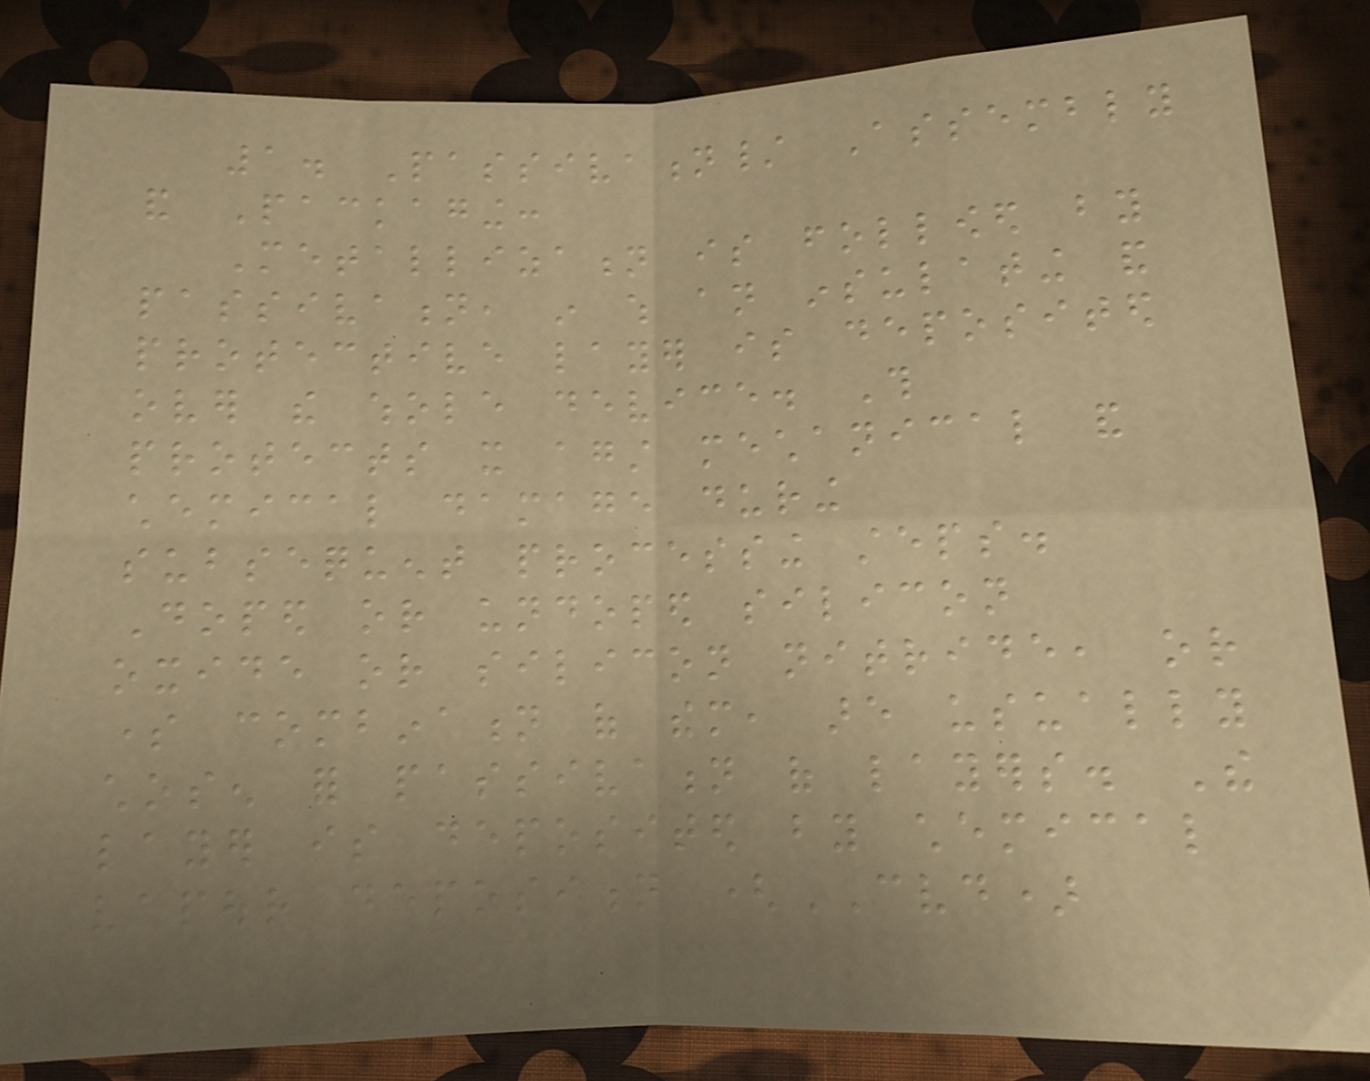1. Passivation/ Assembly
and Packaging:
Metallization is followed by
passivation, in which an insulating and
protective layer is deposited
over the whole device. This
protects it against mechanical and
chemical damage during
subsequent processing steps.
Doped or undoped silicon
oxide or silicon nitride, or
some combination of them, are usually
chosen for passivation of layers. The
layer is deposited by chemical
vapour deposition (CVD)
